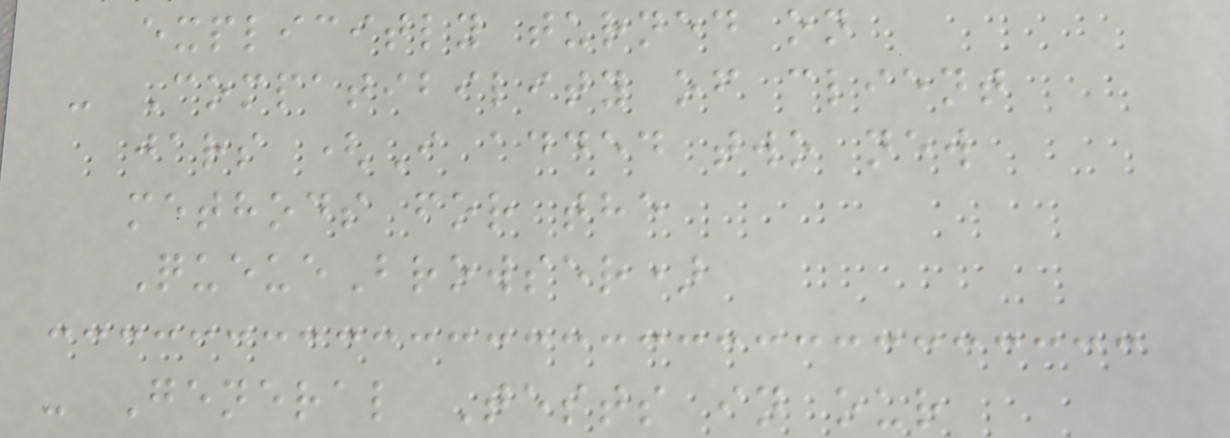explicitly turned on
- Compatibility of client
jars (I added two new
methods for the
QueueBrowser)
- General Tests in our
